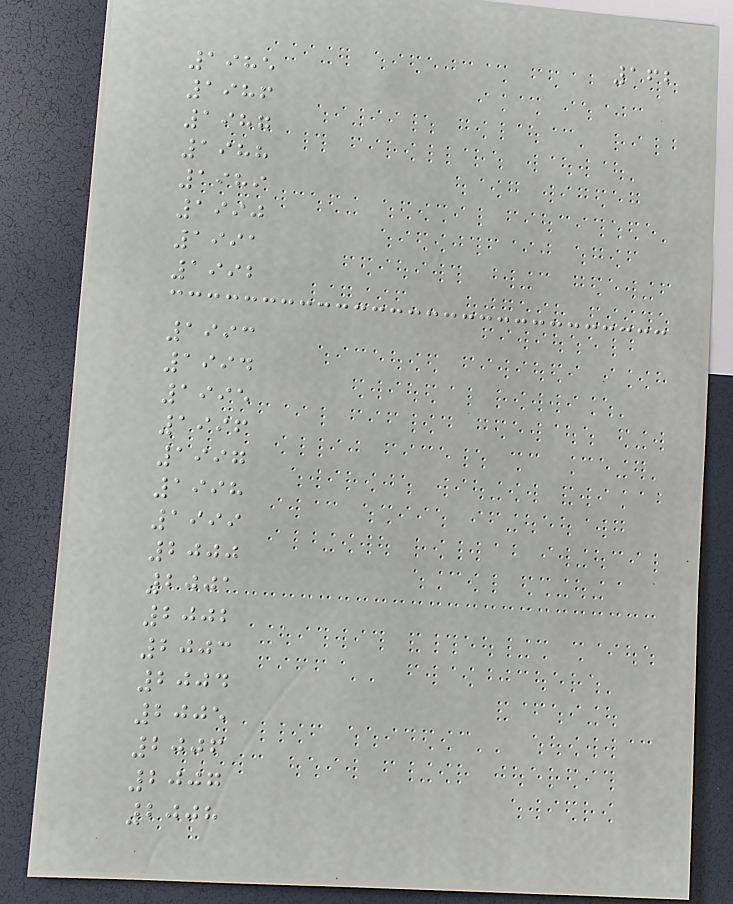162
1985
1986
1987
1988
1989
1990
1991
1992
1993
1994
1995
1996
1997
1998
1999
2000
2001
2002
2003
2004
2005
2006
2007
2008
